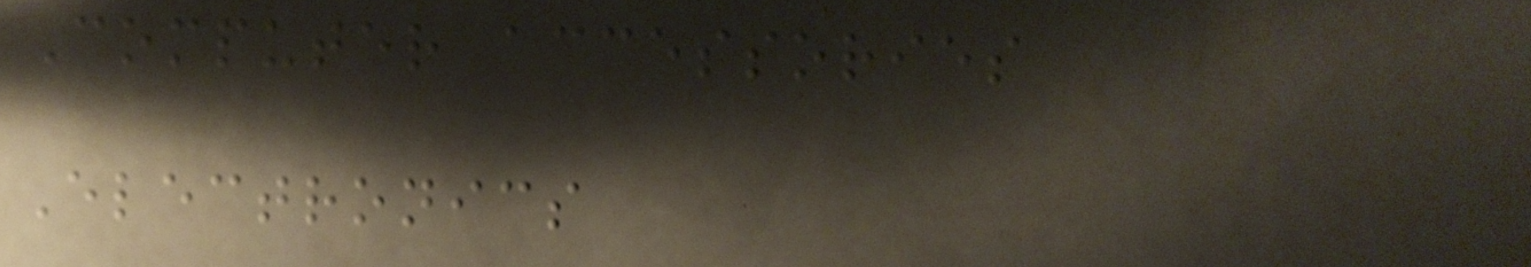Computer accessories
Electronics
